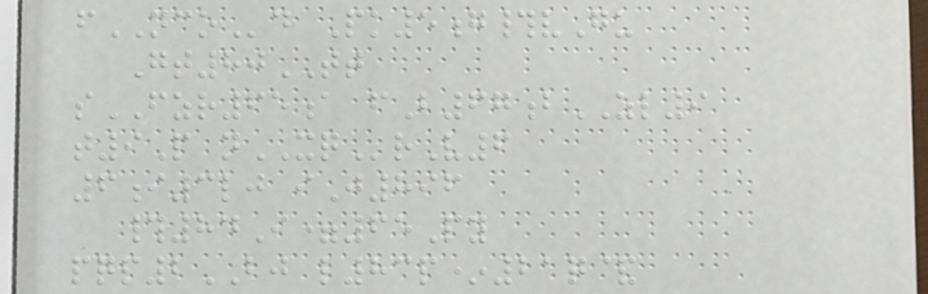fNCOd Pk5g#vGu
Gt80TT
sFZR65a fB67bZL9
t9P nXQrV6
6i3lj iJ896
#84I=65Py
pqp2BJ l83p*21q&
